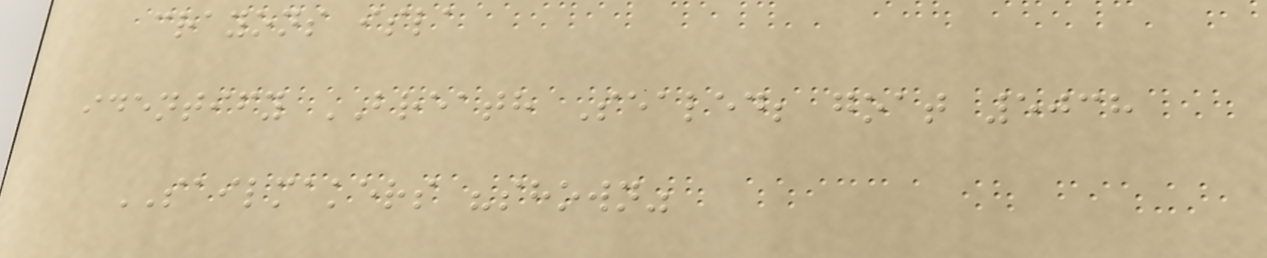crayons isla
identify BREATH Sealed; goat 5038
SAILMAKERS "shown"
